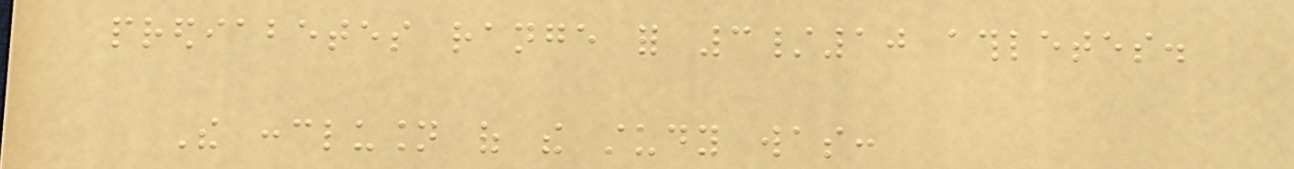prediabetes range for 3/10 athletes.
The conclusion of the study was:
